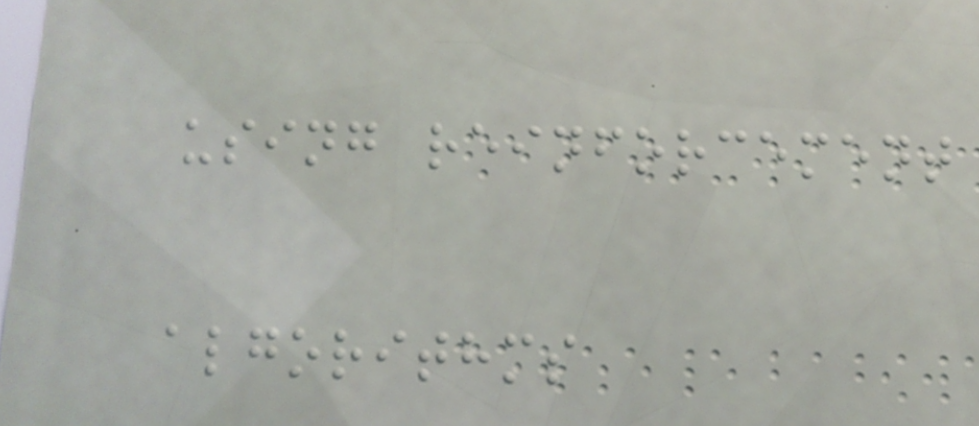using reinforcement
algorithms
